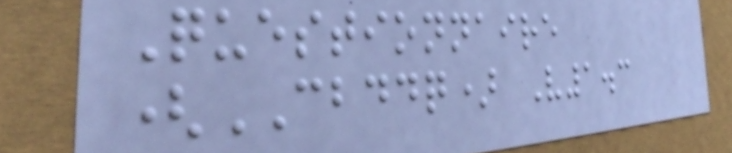Questionnaire
(CBDDQ) V1.3
